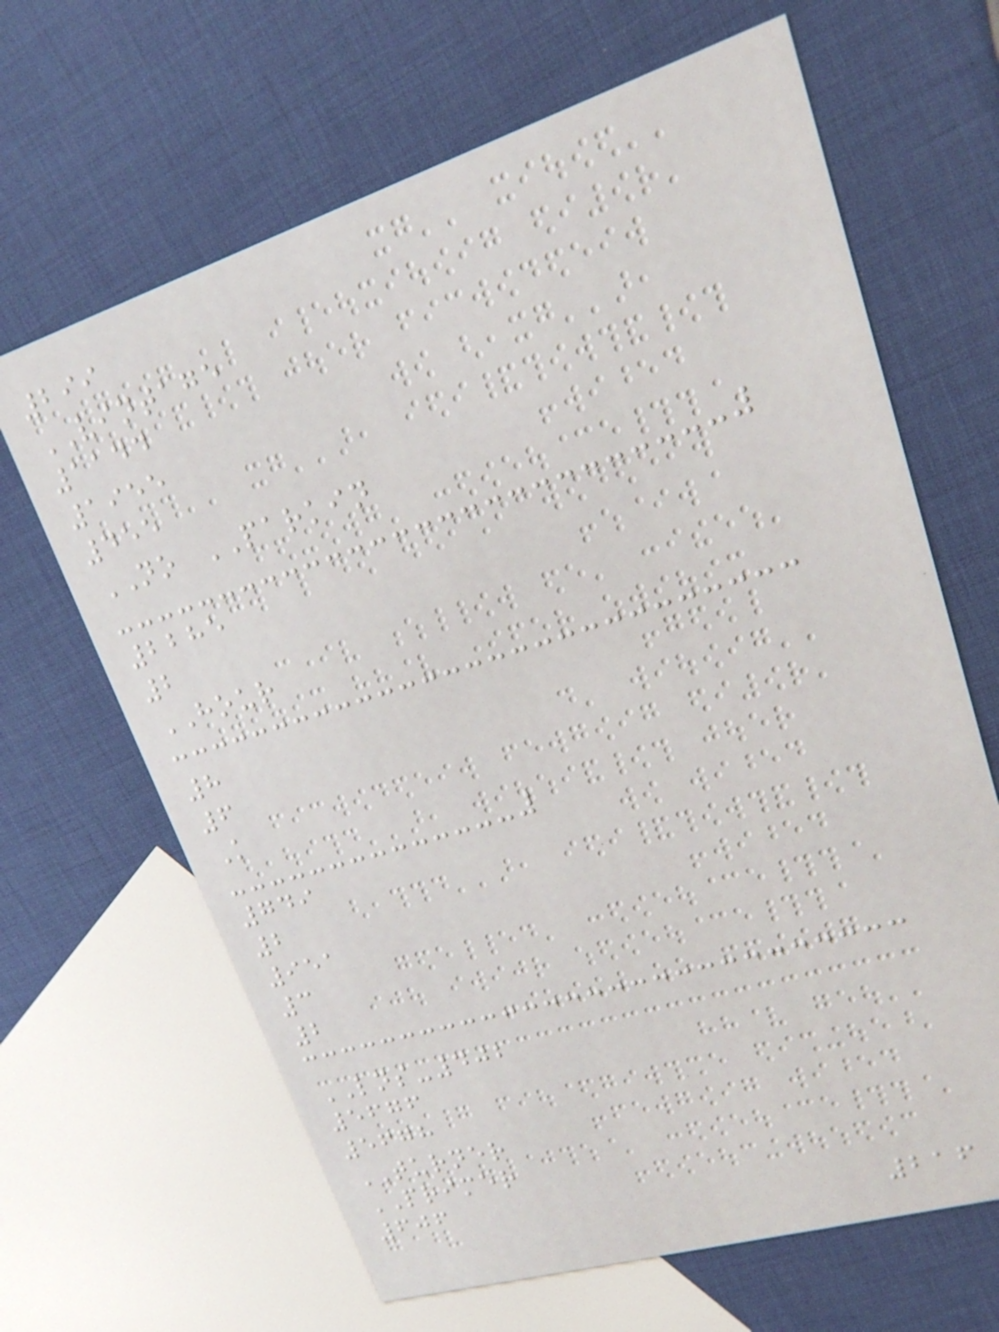299
VINTAGE
1144
1955
455
NO PARKIN
2285
2
HOUR
8
6
K
749
2
951
3
2
LNS-402
5676
5678
TURNER
PRIMER
606
216
